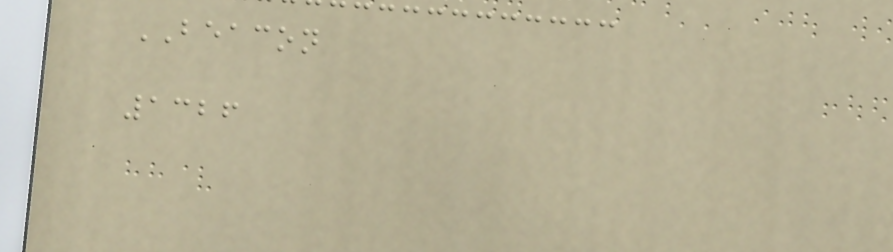BEACON
1326
